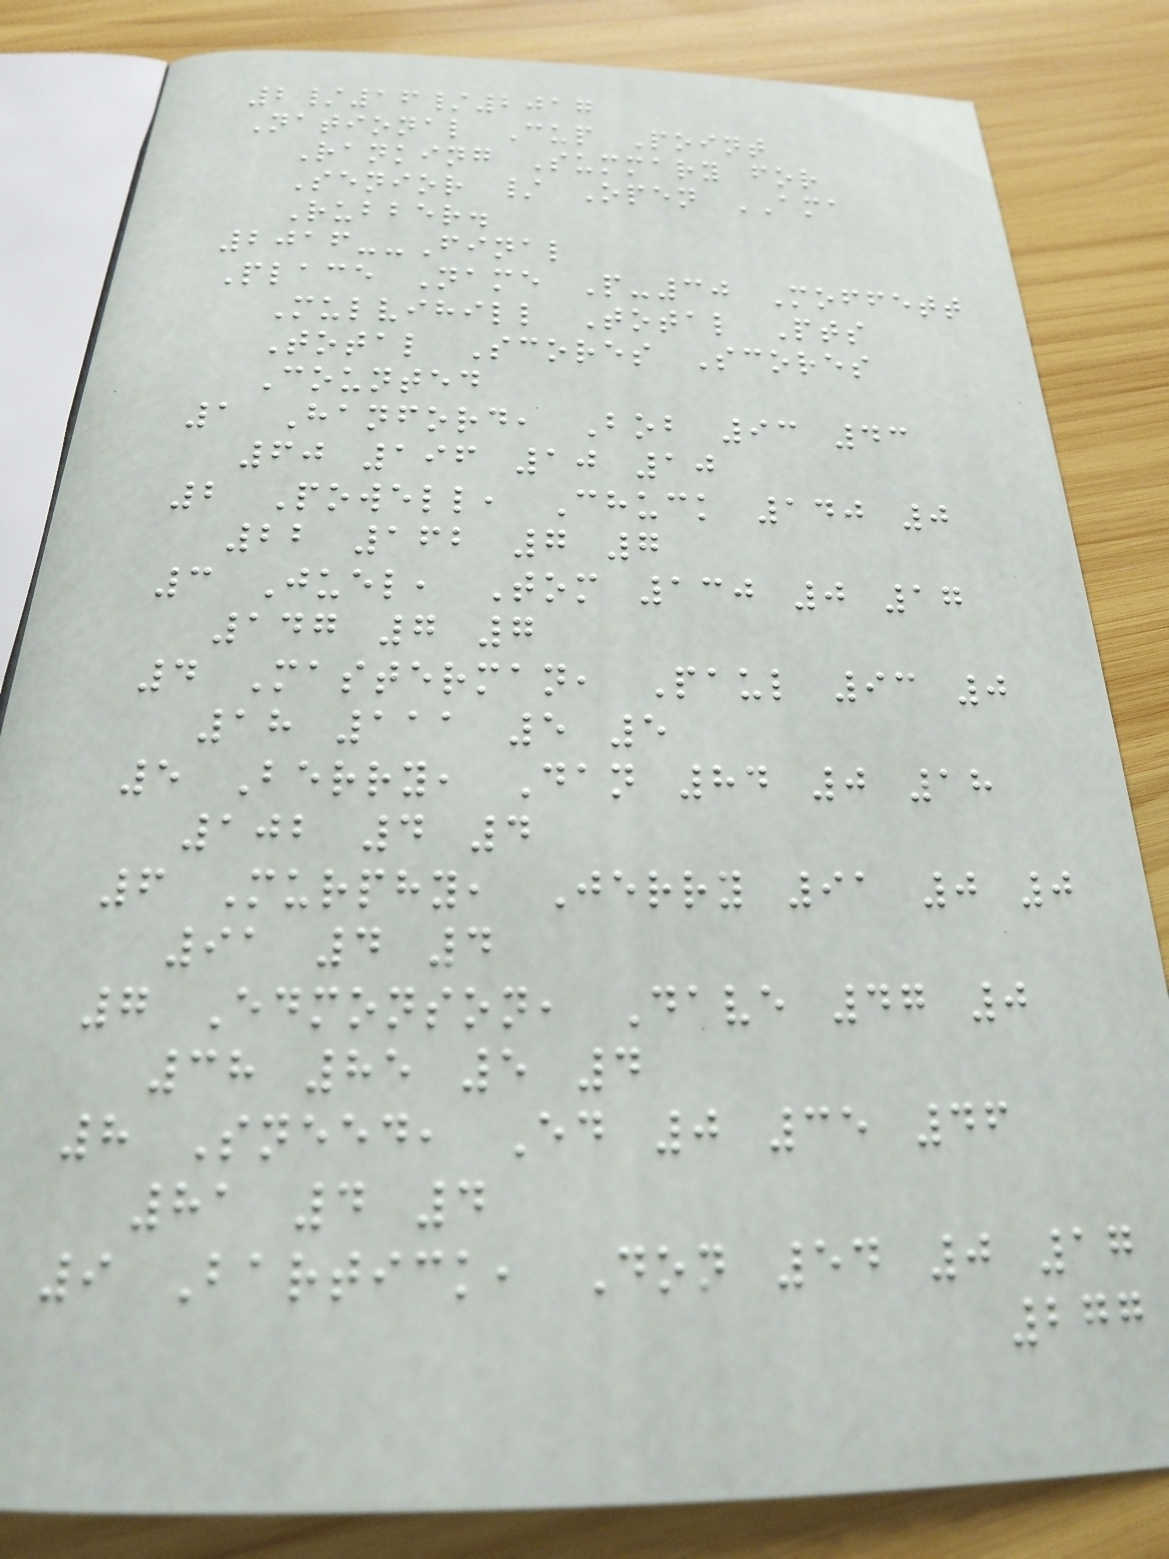2/16/2017
National Cup Point
Ranking Summary for
Senior / Open AMA
Rubber.
2016--Final
Place Name P-30 Moffett
Mulvihill Total Pts
Total Scores Scores
Counted
1 Hanford, Bob 93 43
60 196 10 10
2 Powell, Chuck 140 0
22 162 7 7
3 Juel, Tom 130 0 17
147 7 7
4 Masterman, Paul 93 0
18 111 5 5
5 Berry, Dan 84 0 18
102 4 4
6 Murphy, Jerry 91 0 0
91 4 4
7 Edmonson, Dave 47 0
38 85 5 4
8 Sneed, Ed 0 35 46
81 4 4
9 Bartick, Don 54 0 17
277
